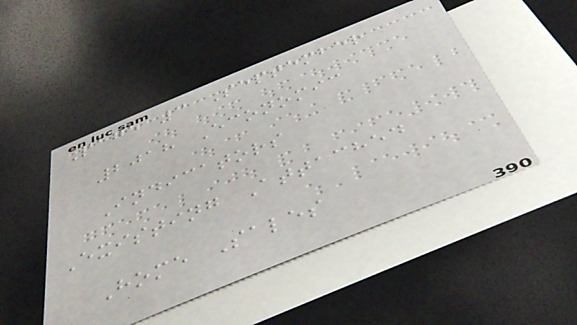Page 3 September
2018 Economic
Indicators
Existing Attached
Home Sales
